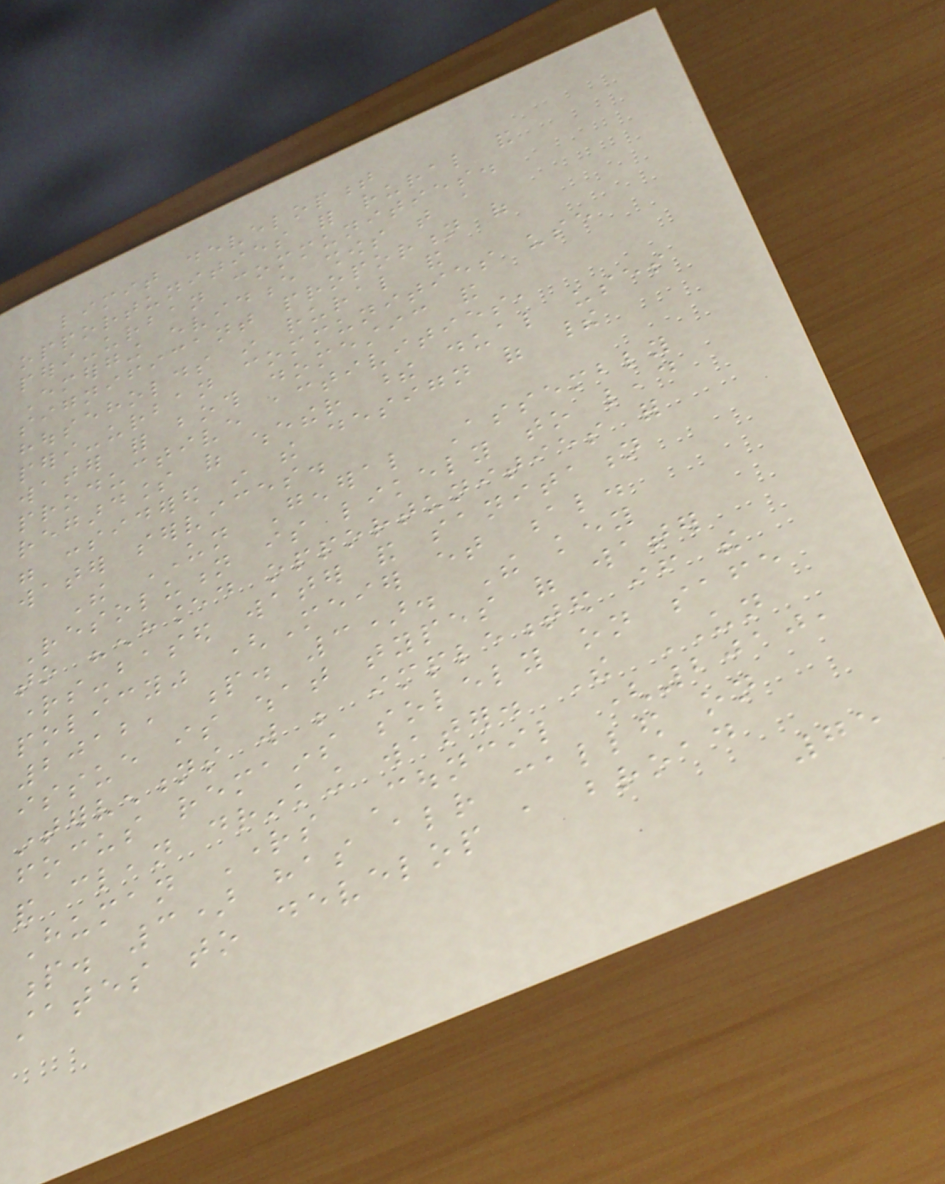limit development
opportunities for rural and
peri-urban communities.
Emerging evidence shows that a
significant proportion of
households in rural and
peri-urban communities use
water for both domestic and
productive activities,
regardless of whether these dual uses
were considered in the design of their
water services.
The UN General Assembly
Resolution is likely to lead
to "enhanced opportunities for
rights-based water and sanitation
policy" (Meier et al.
2012, p. 3). The key
issue is what types of water
interventions will be implemented if the
focus remains solely on safe
and clean drinking water. The UN
Human Rights Council (2010,
p. 3) has already called on
states to develop a broad
75
